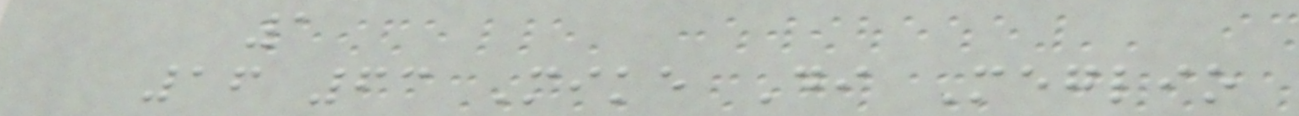1
16 63 Mike Di Meglio
